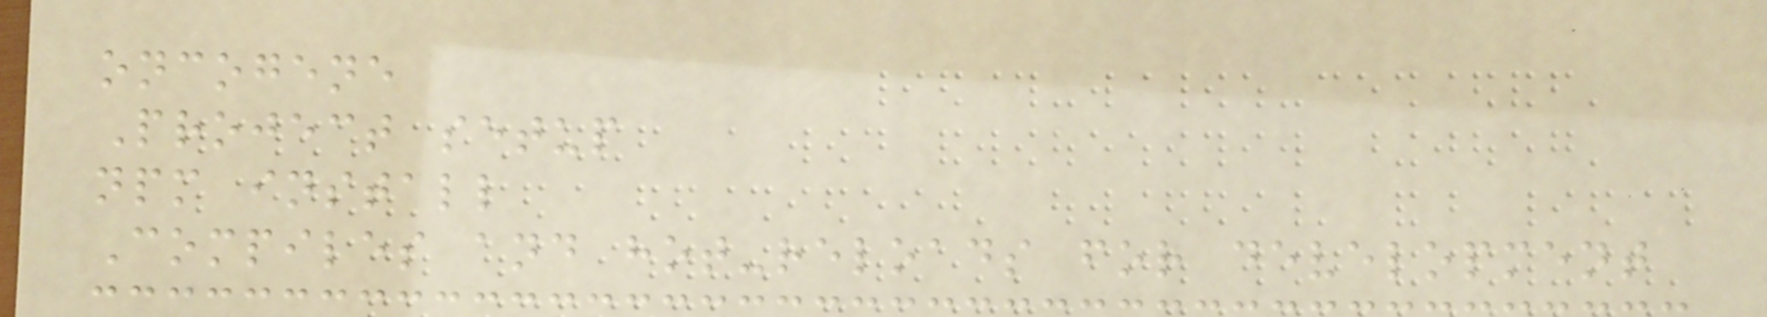oncogene
Project setup
npm install
Compiles and hot-reloads for development
